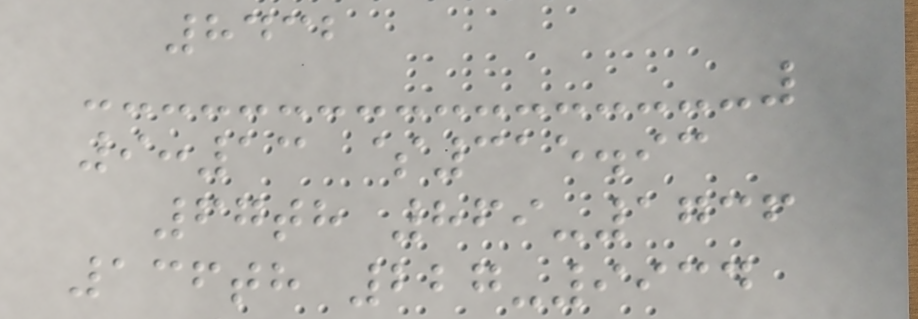8432
9:13 $315.93
67th 869-1736
136th 227-9934
